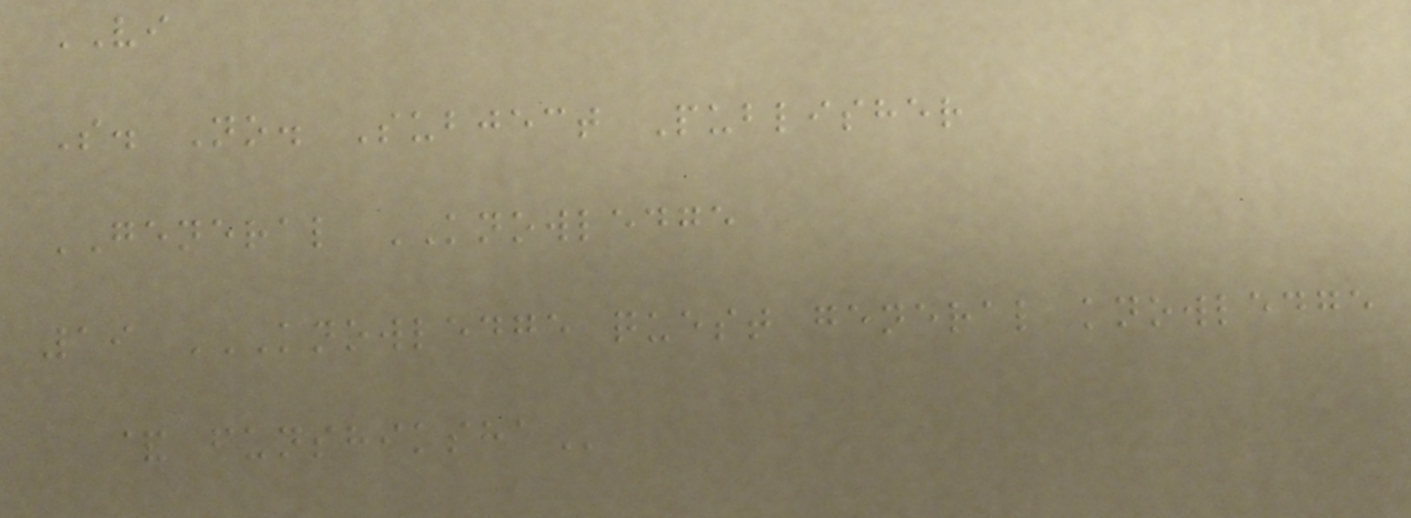VI
S. No. Subject Publisher
GENERAL KNOWLEDGE
19 KNOWLEDGE QUEST GENERAL KNOWLEDGE
& FUNSHIKSHA
